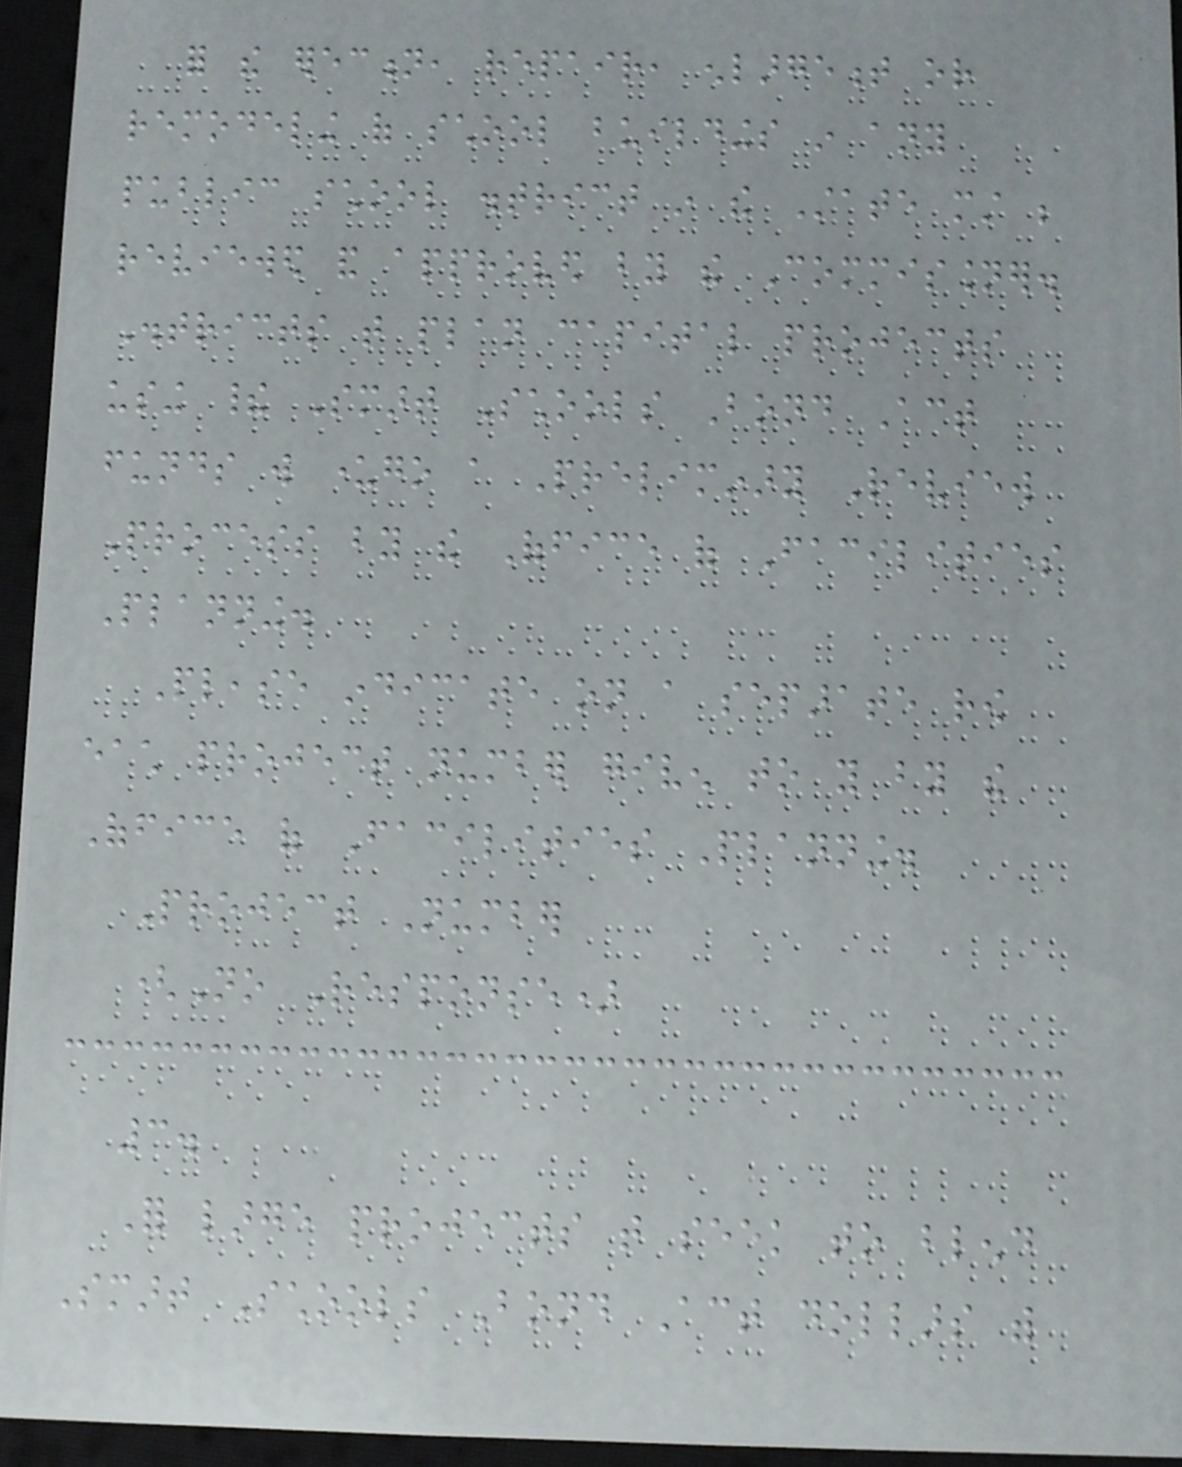for the erection, repair, enlargement or
remodeling of school buildings in any
public school district in the State must be
reviewed and approved by the Commissioner.
Districts that plan capital projects
using their Smart Schools Bond Act
funds will undergo a Preliminary Review
Process by the Office of Facilities
Planning.
Please indicate on a separate row
each project number given to you by the
Office of Facilities Planning.
Project Number
(No Response)
3.
For large projects that seek to blend
Smart Schools Bond Act dollars with
